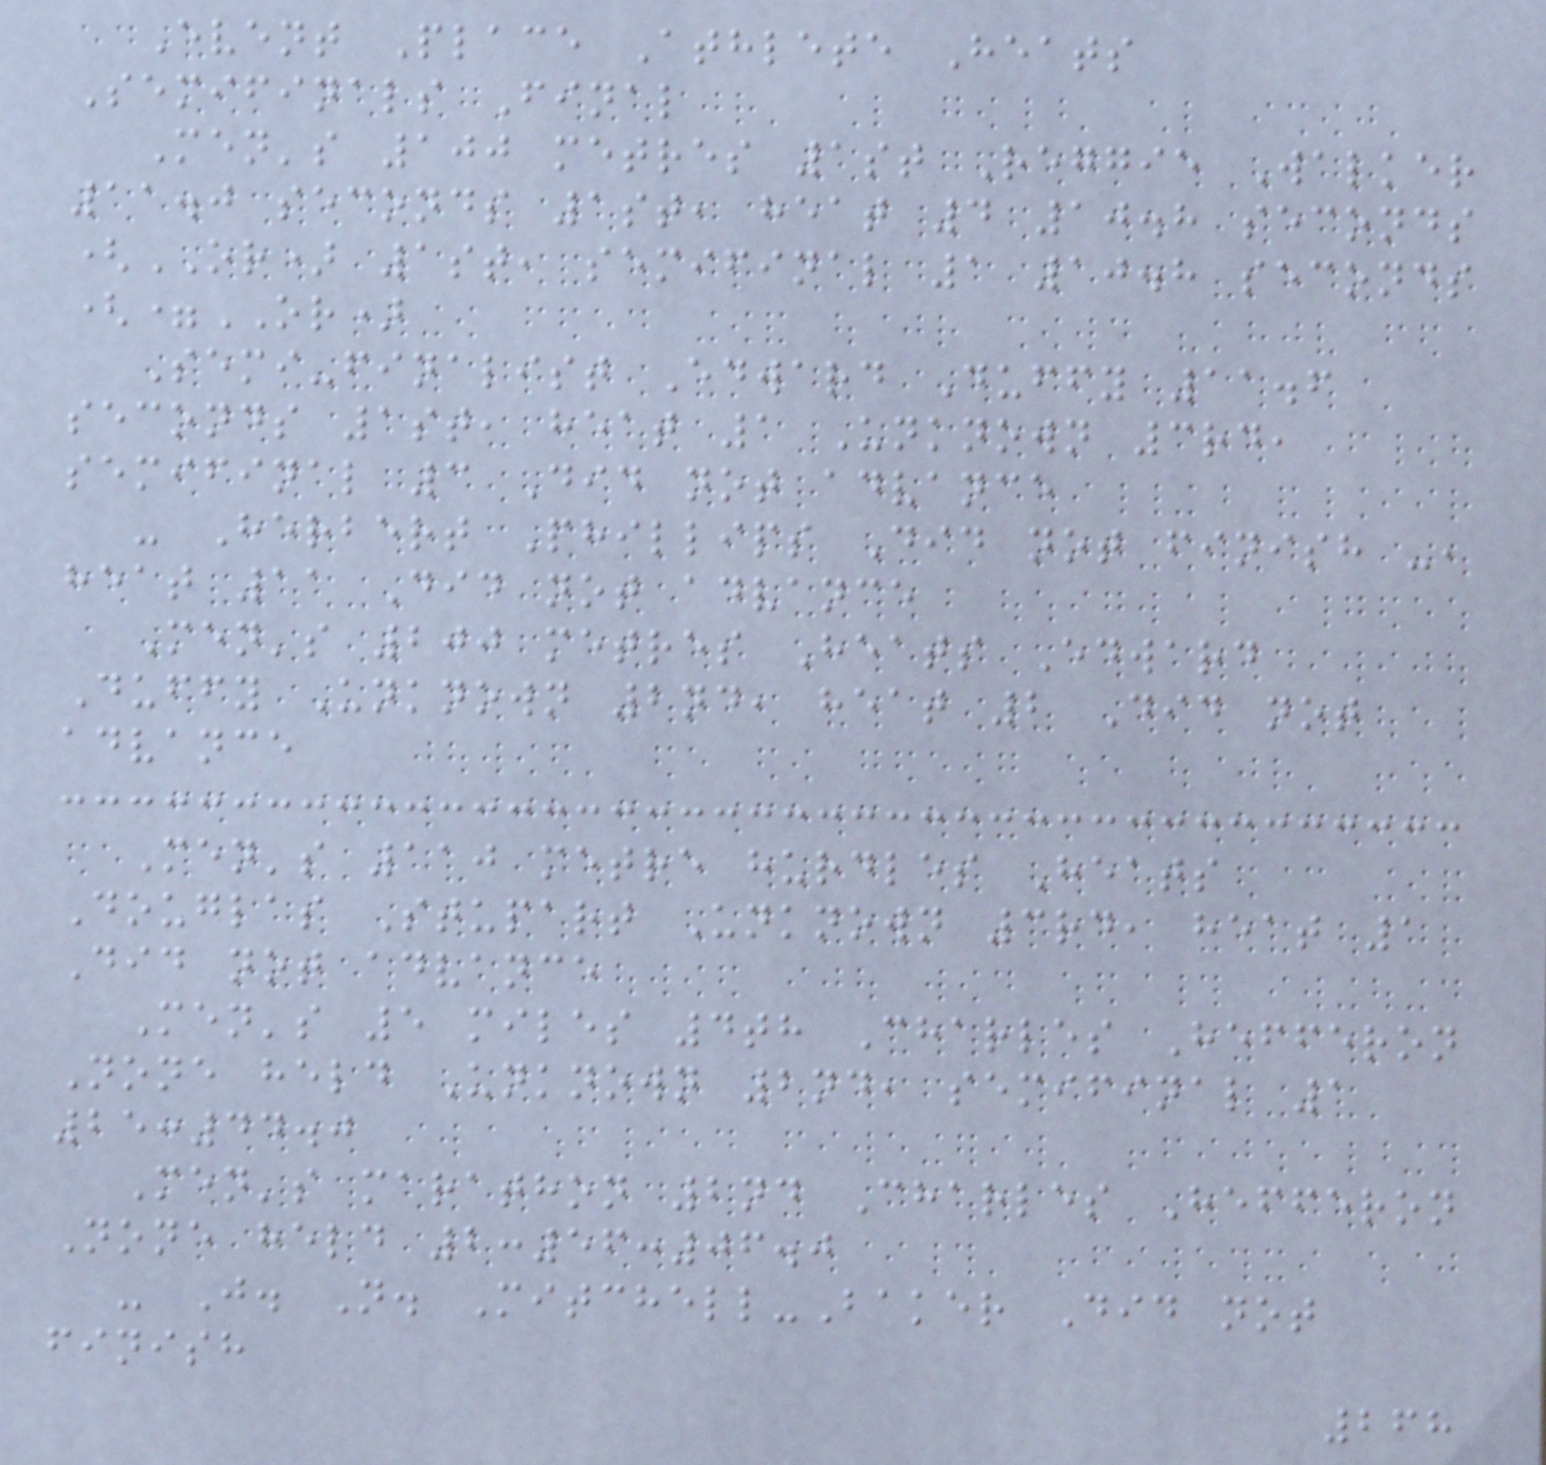Event Place Athlete Heats
Semifinals Final
Men's 100 metres 1st Reggie Walker
11.0 seconds 1st, heat 4 10.8 seconds
(OR) 1st, semifinal 1 10.8 seconds
(=OR)
Semi-finalist Edward Duffy 11.6
seconds 1st, heat 1 Unknown 3rd,
semifinal 3 Did not advance
- Herbert Phillips Did not finish -,
heat 11 Did not advance
Men's 200 metres Heats Edward
Duffy Unknown 2nd, heat 2 Did not
advance
Men's 110 metre hurdles Heats
Douglas Stupart Unknown 3rd, heat 1
Did not advance
Men's 5 miles 4th Charles Hefferon
None held Unknown 2nd, semifinal 1
25:44.0
Men's marathon 2nd Charles Hefferon
None held 2:56:06.0
- J. N. Mitchell-Baker Did not
finish
268
